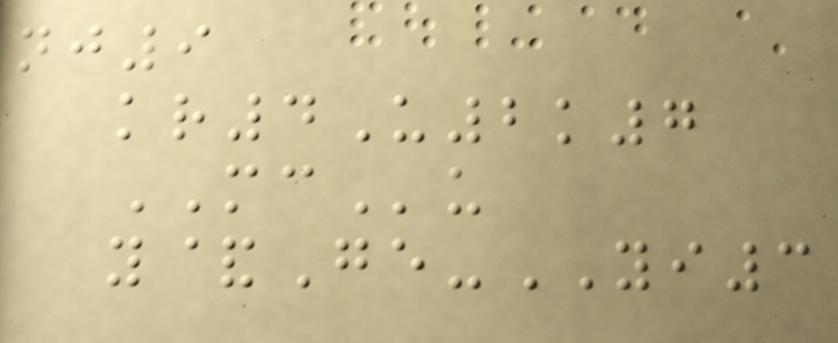nj9
kr4U2k7
MCu
y&Ge-YI3
